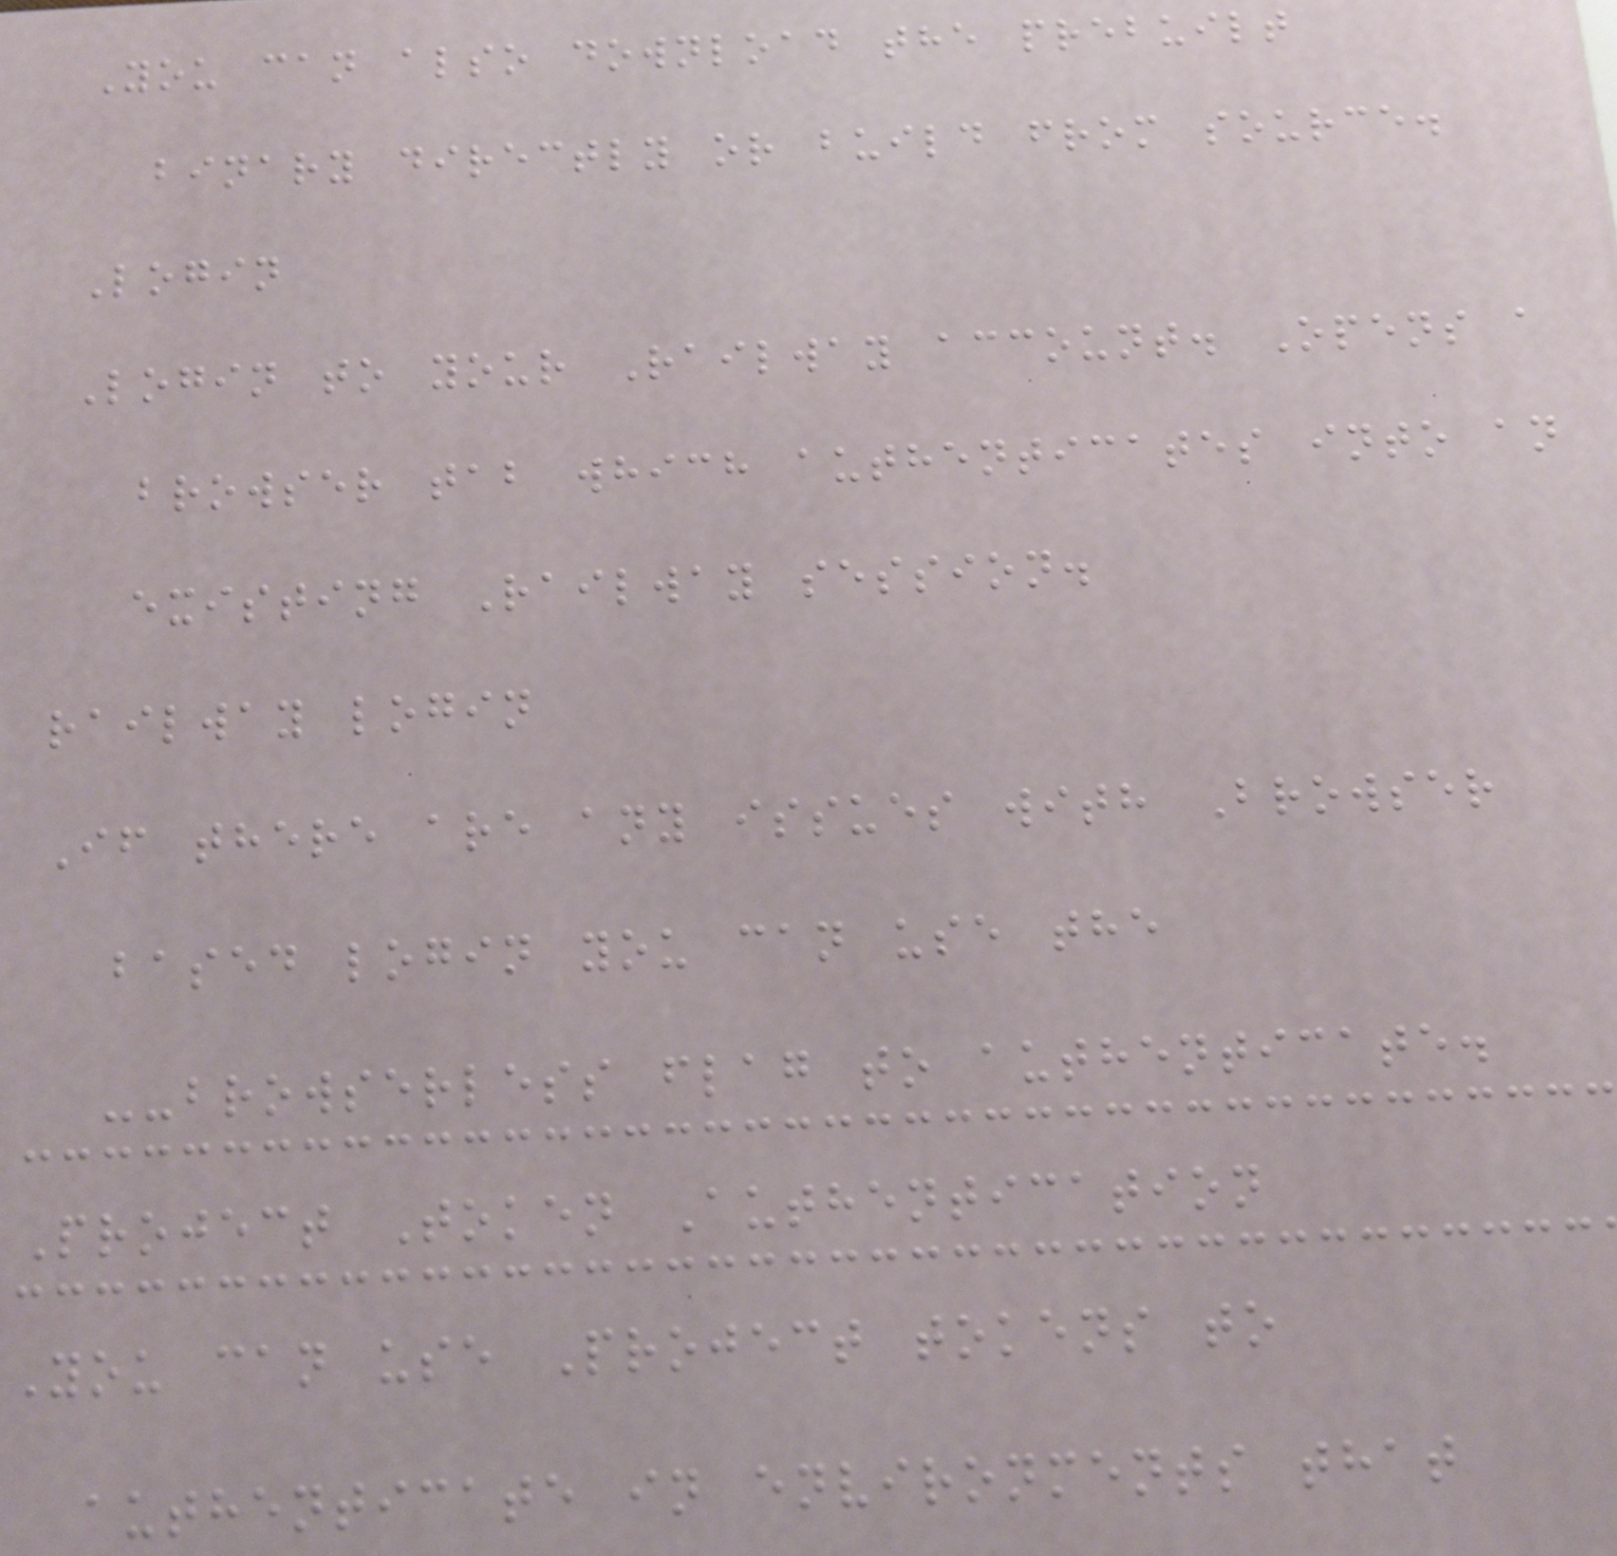You can also download the prebuilt
binary directly or build from source.
Login
Login to your Railway account. Opens a
browser tab which authenticates into an
existing Railway session.
railway login
If there are any issues with Browser
based login you can use the
--browserless flag to authenticate.
Project Token Authentication
You can use Project tokens to
authenticate in environments that
